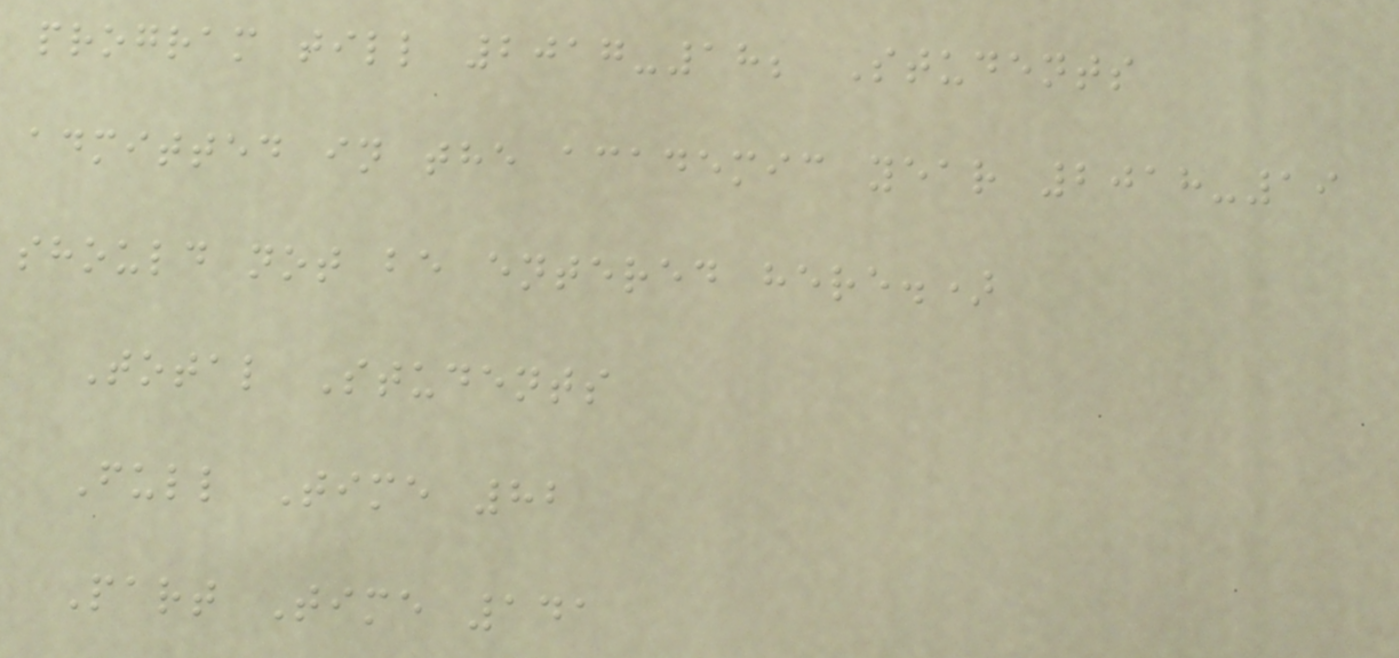program till 2017-18; Students
admitted in the academic year 2018-19
should not be entered here.)
Total Students
Full Time 82
Part Time 141
